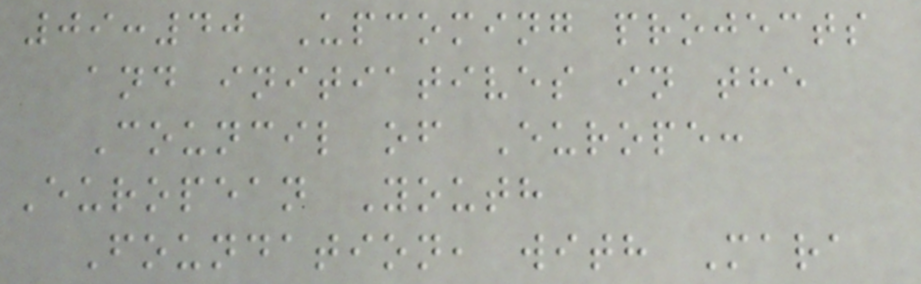09:40 Upcoming projects
and initiatives in the
Council of Europe:
European Youth
Foundation, with Mara
